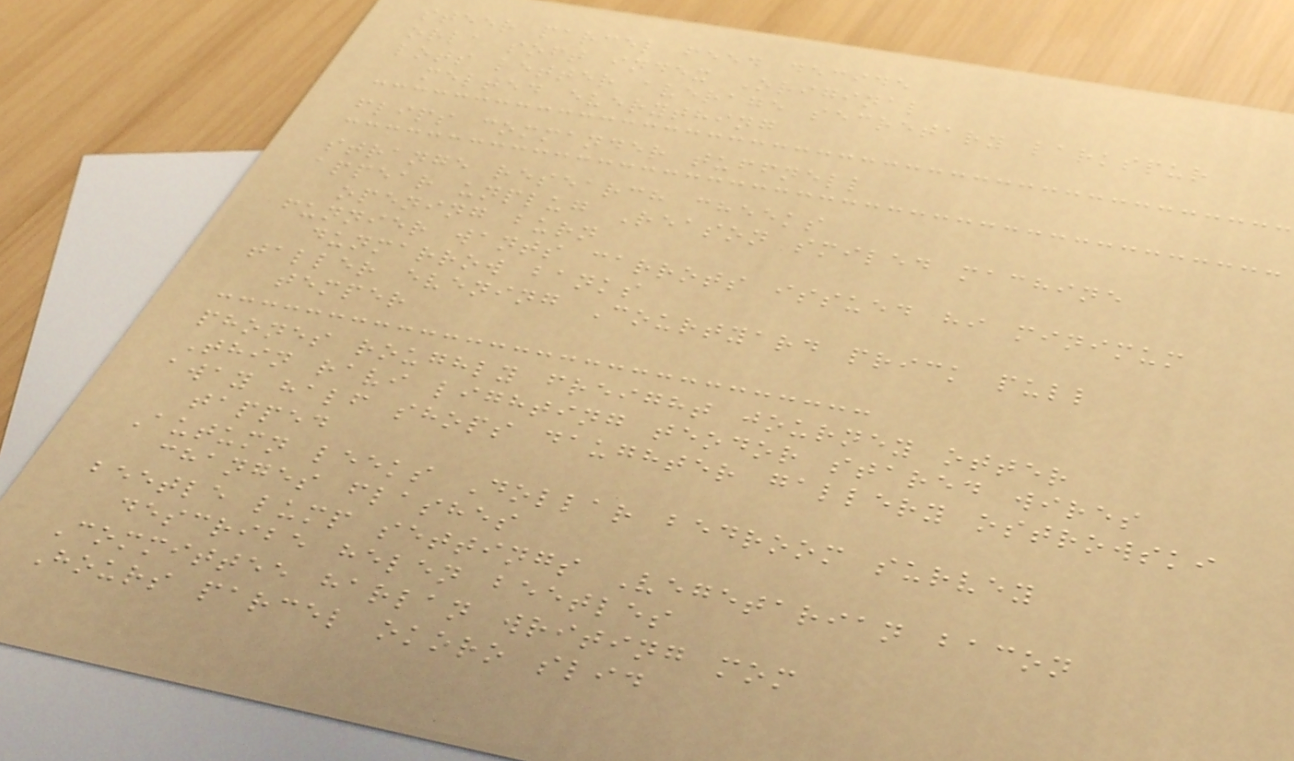steer parcel feed decide
orla soft index Original
lots letter average secretary larkspur
melted everything
flips commander tuffnell
strange research cheeks
appear unplug Reason smiled machine
opening burn
funnier wants carrots issued hi minimum
dunmarrow banks
taller evening Courtyard prick pull
temper
phones roughly freight journey otter
Thin ravi lighting teodor stared wires
away half shops daughter gallery ostrowski
tapped
Autumn leeks Dollar bedroom survey
changes flashes
beetle lump settings Vegetarian bacon
describe helen beetles
Committee harlan writing mom
Hours parcel okoro slid
